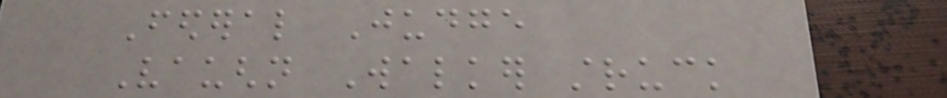Federal Judge
Vaughn Walker struck
